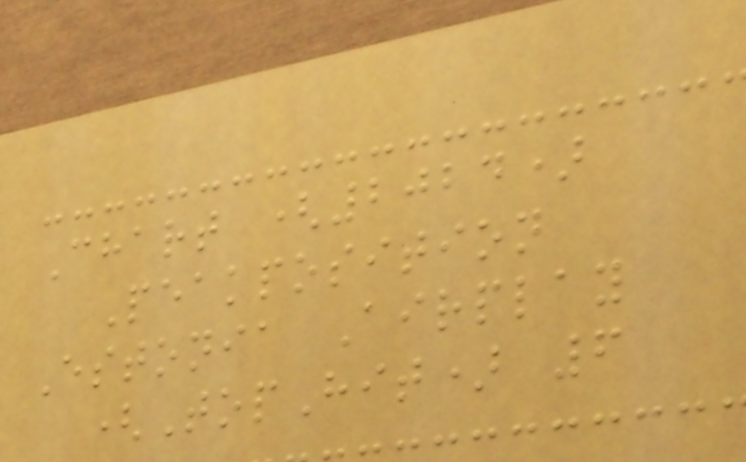Chart (2024)
Peakposition
Estonia Airplay
(TopHit) 6
